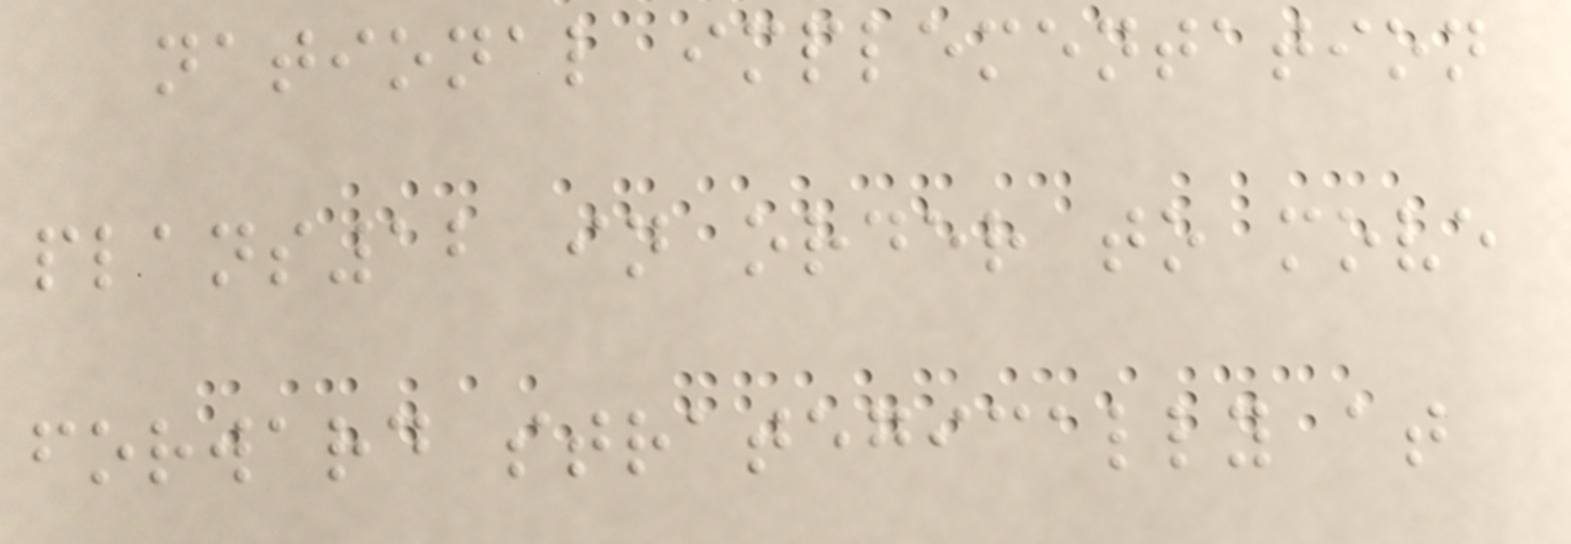national implementation
plans12 in order to move
forward strategically at
